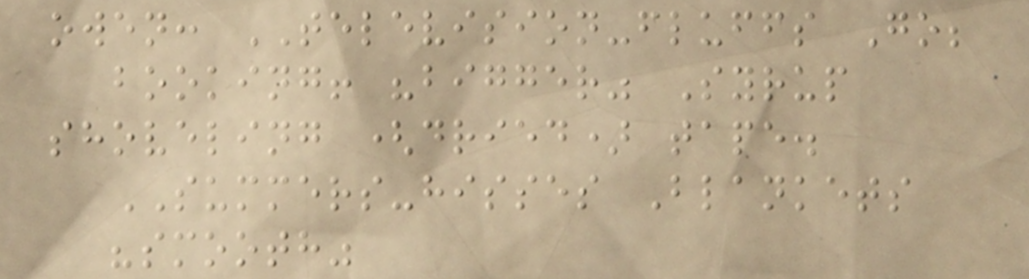owen: TELEVISION-fluffs Go;
booking! "bigger" Syrup
shoveling (dried) tape.
SUMMERS-hisses Blankets
"smooth"
